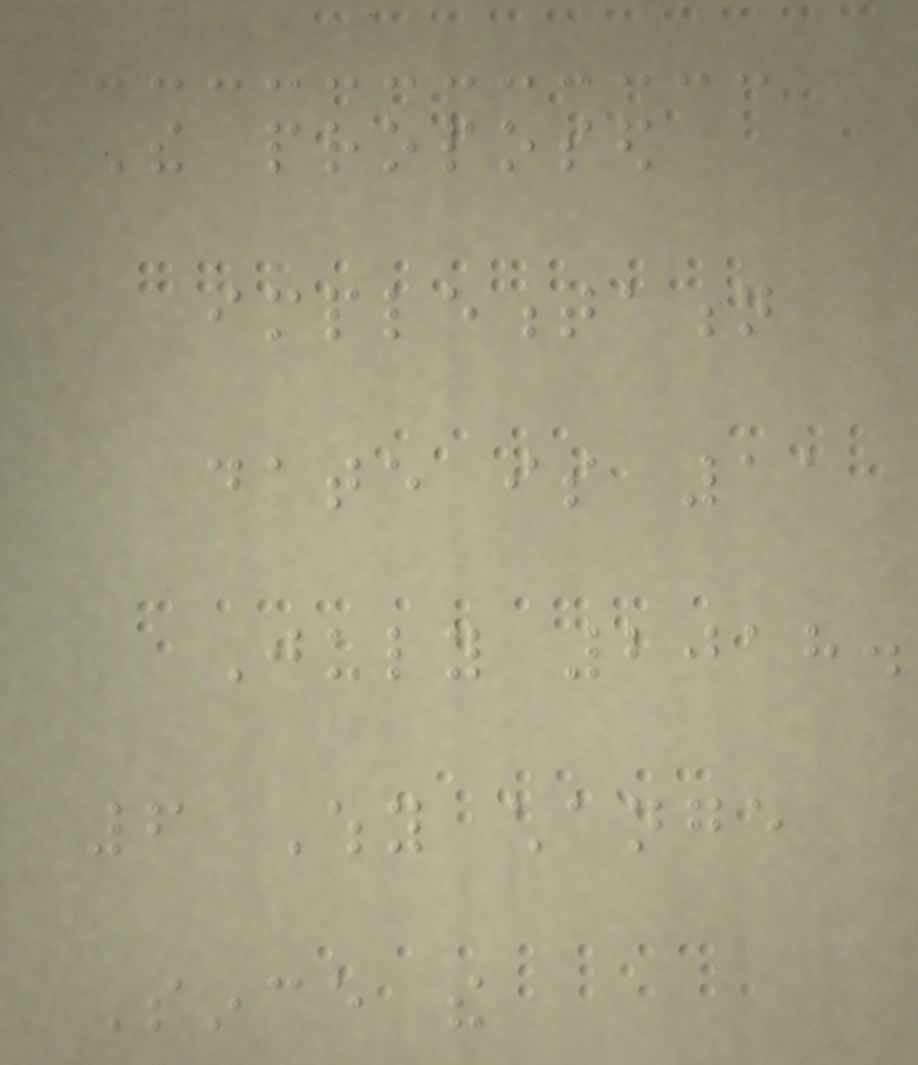The proposed
implementation
date is 11
July 2018.
6 Why change
Since the
